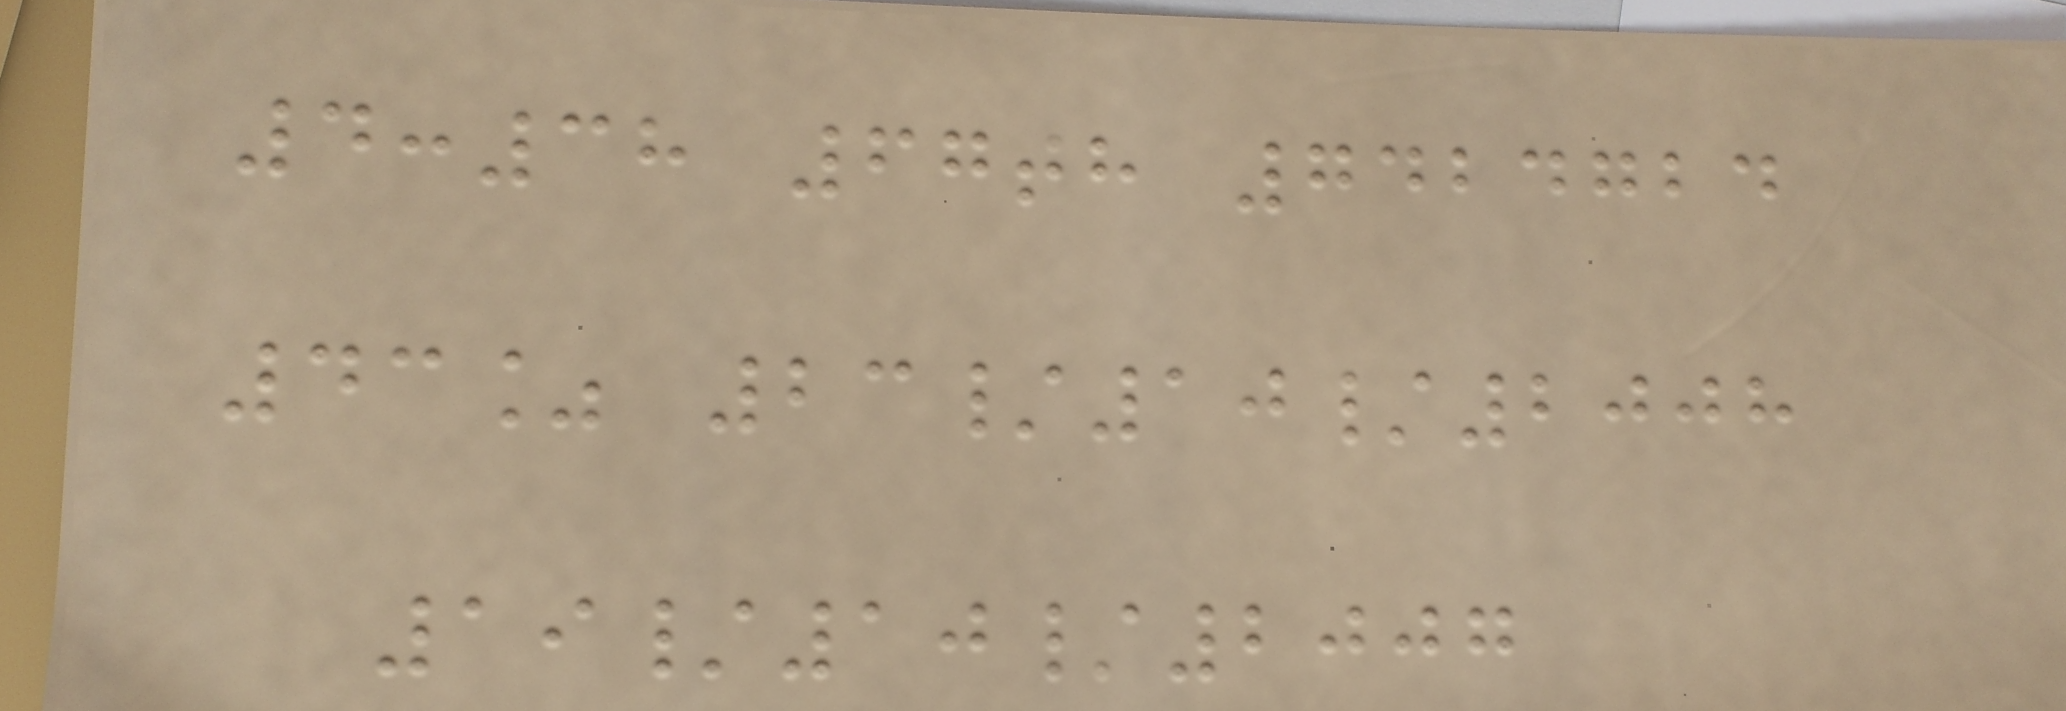4:38 67th 7424724
43% 23/10/2008
19/10/2007
